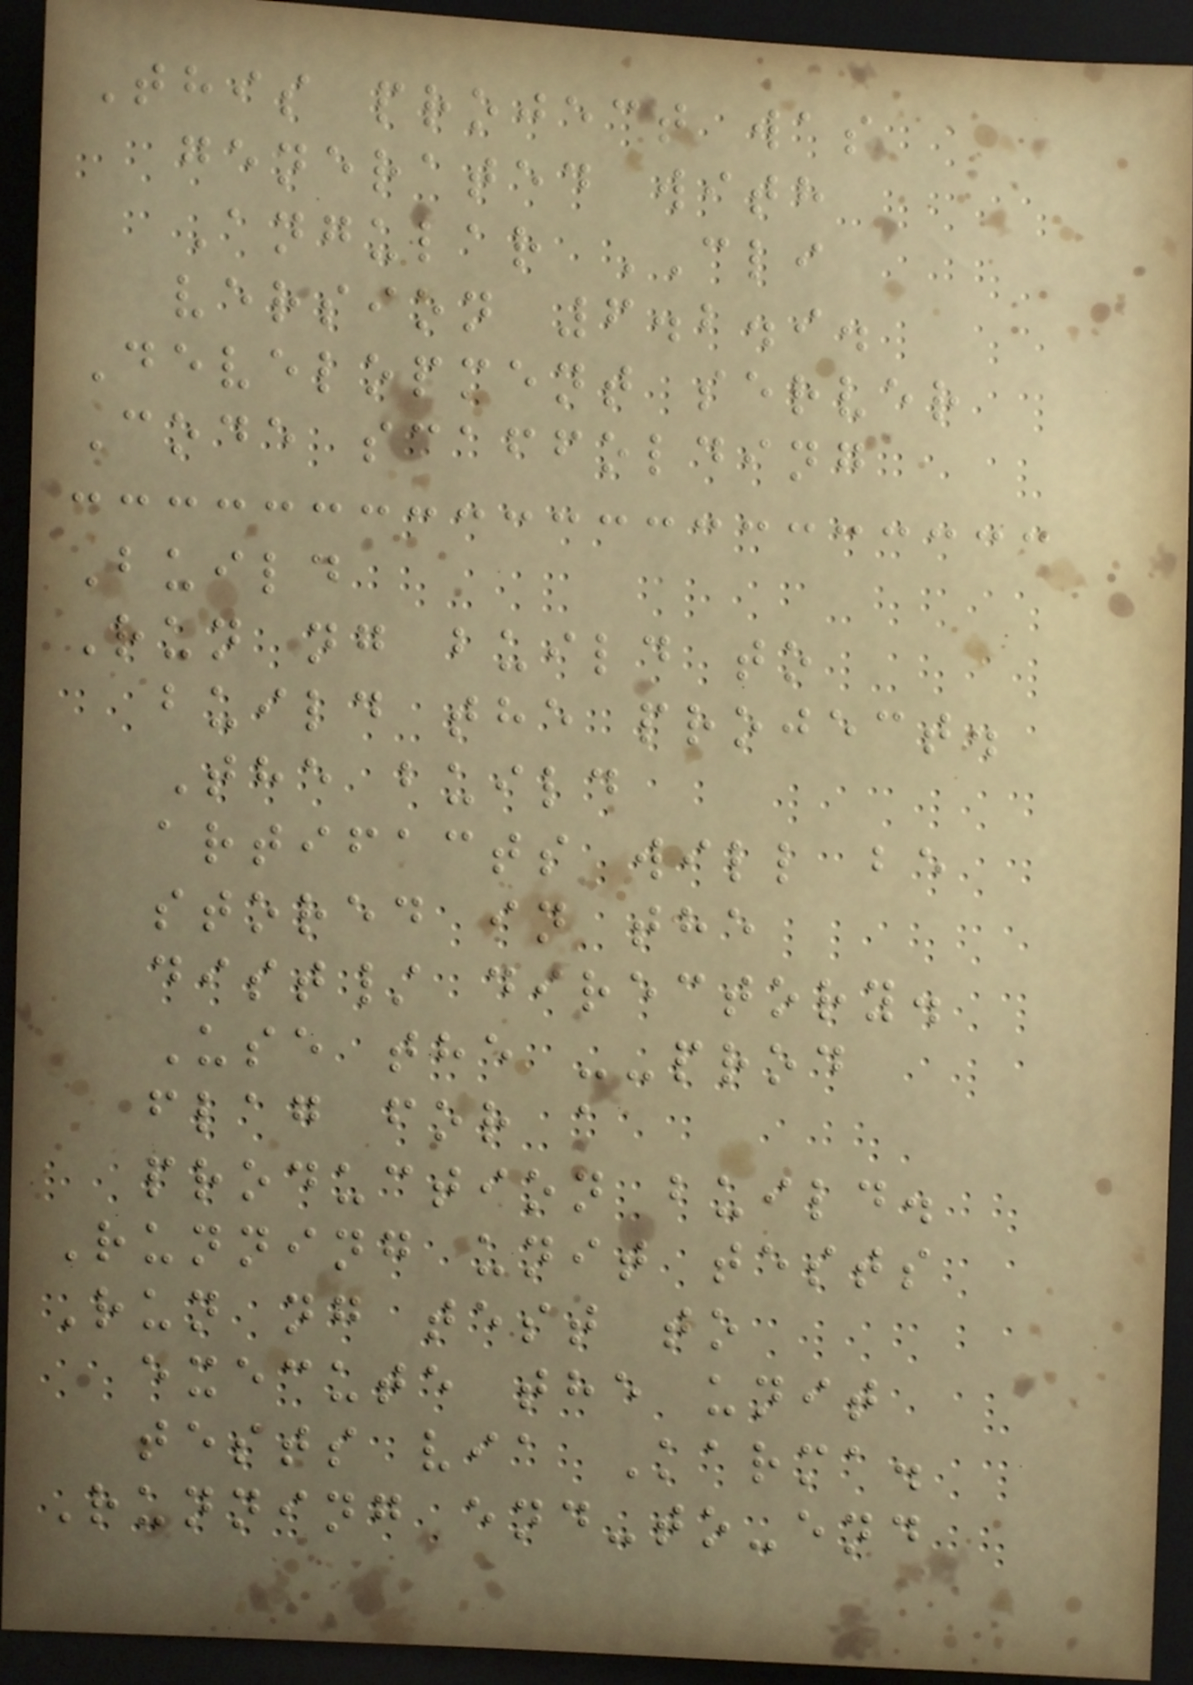This project was
generated with
Angular CLI
version 6.2.9.
Development server
Code scaffolding
Build
Run ng build to
build the project.
The build
artifacts will be
stored in the
dist/ directory.
Use the --prod
flag for a
production build.
Running unit tests
Run ng test to
execute the unit
tests via Karma.
Running end-to-end
